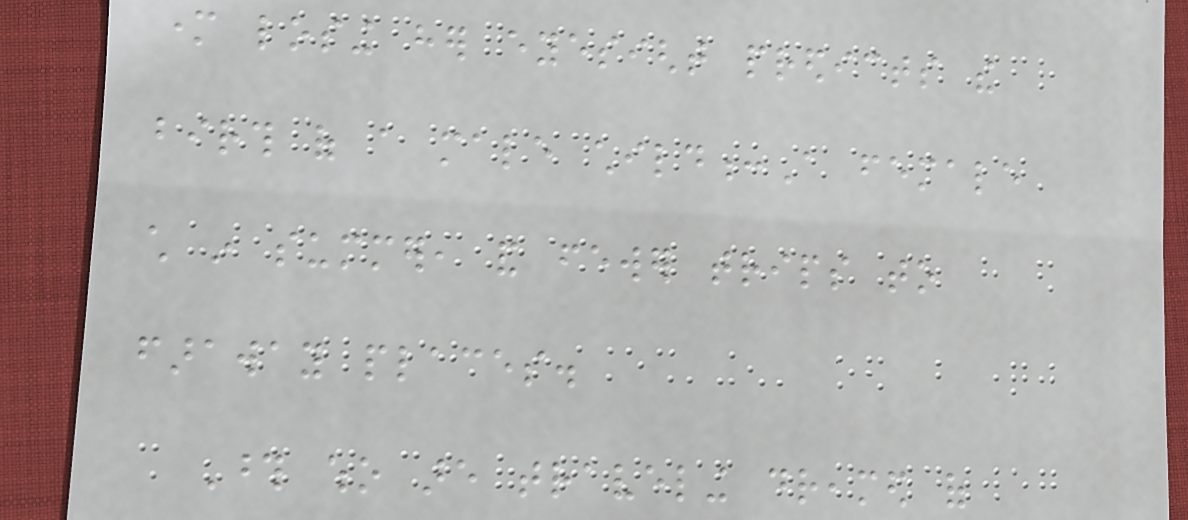mother losing her eyesight predicts the
birth of a male child:A female
child in summer, and fewer trips to
faraway places.
Those who are traveling dreamed of
